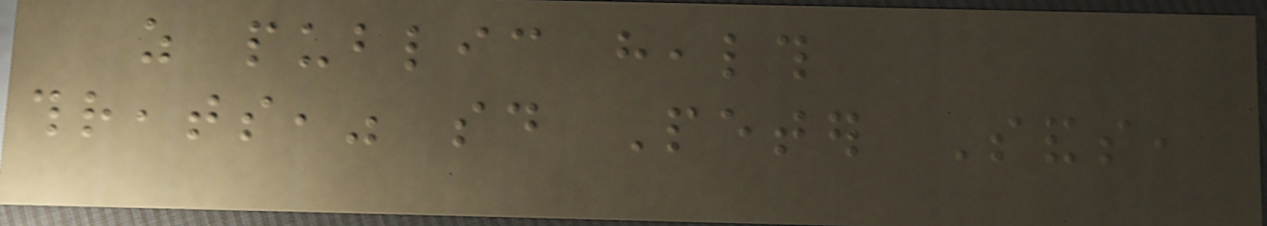as public health
threats," said Peter Sands,
